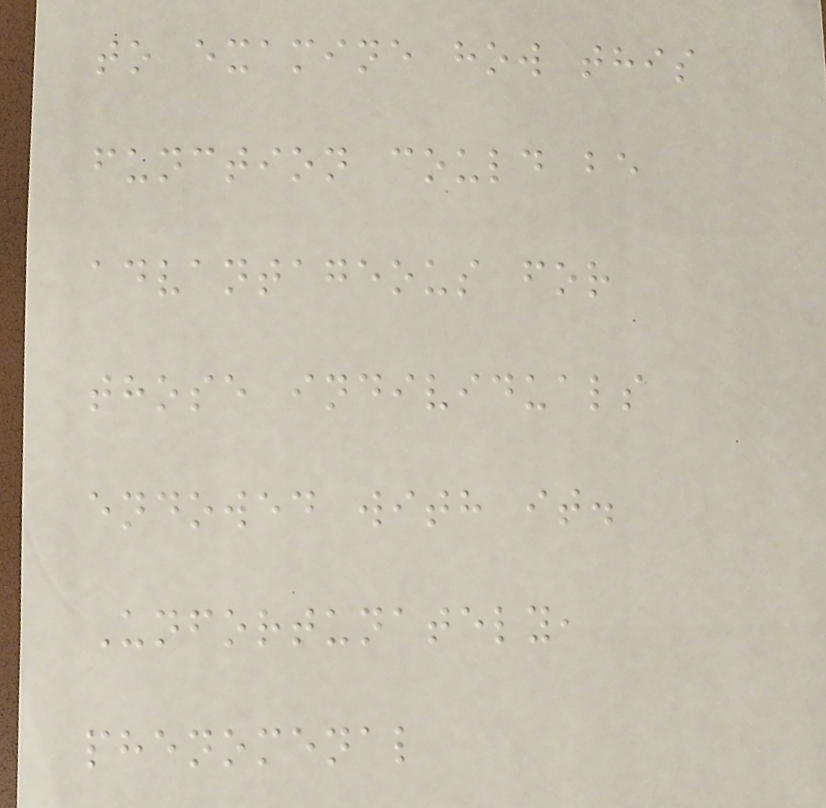to examine how this
function could be
advantageous for
those individuals
endowed with it.
Unfortunately,
phenomenal
